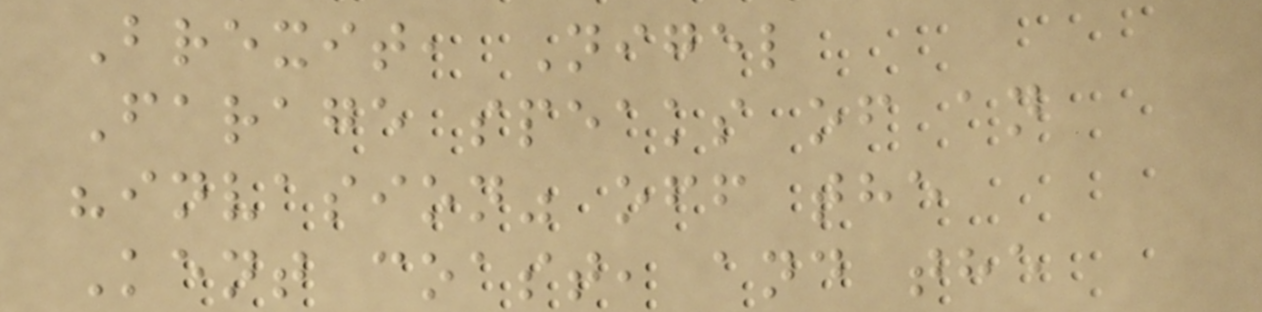Brexit, Nigel
Farage speaks of an
"invasion" off the
Kent coast, and the
